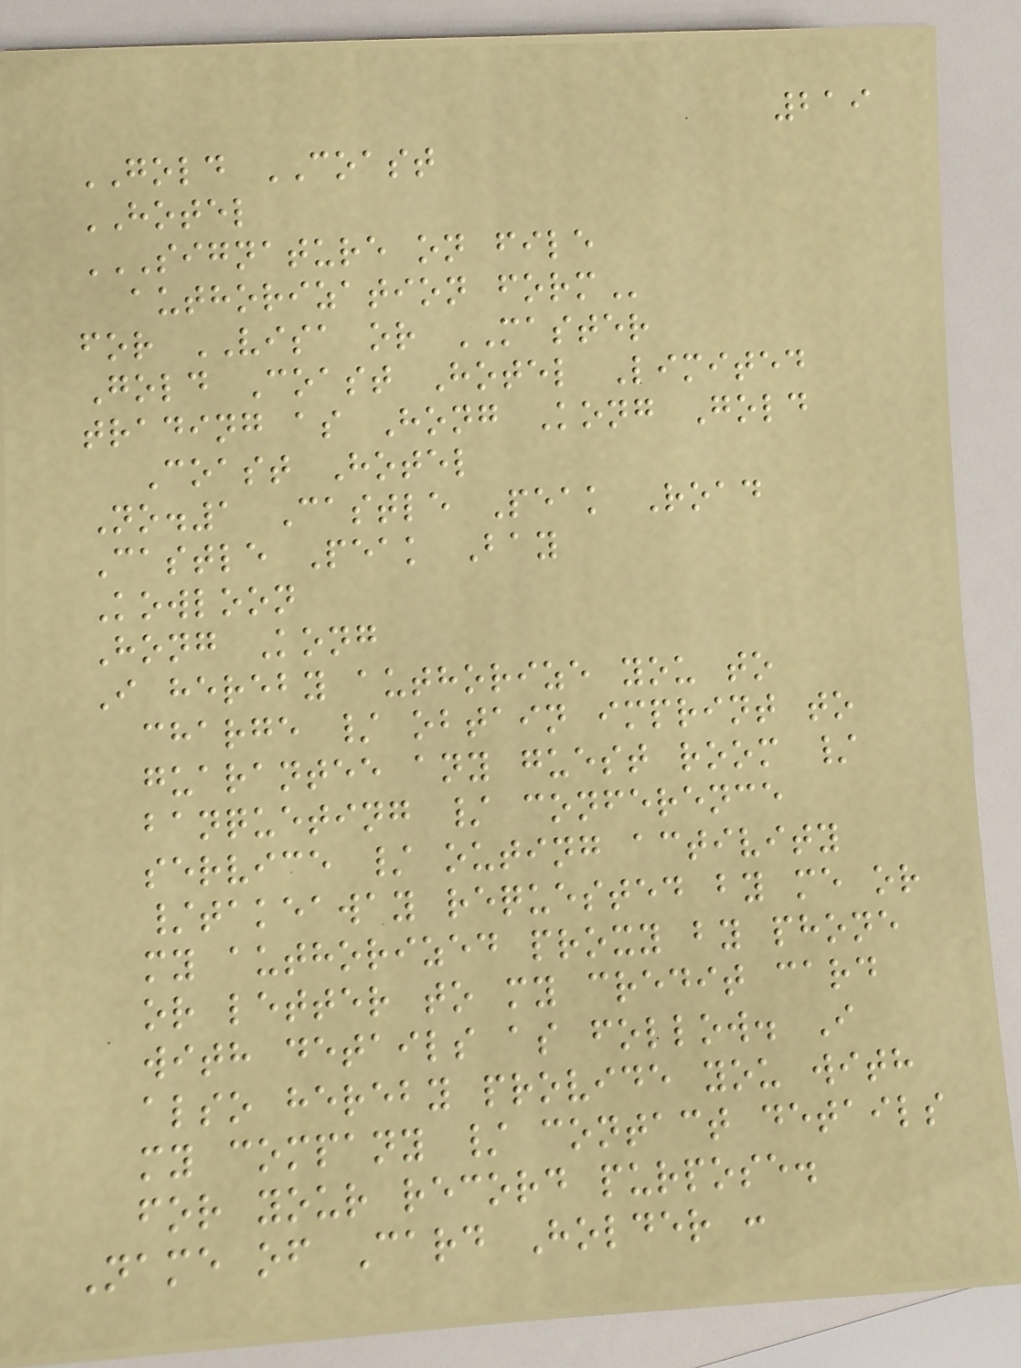219
GOLD COAST
HOTEL
SIGNATURE ON FILE
AUTHORIZATION FORM
for VISA or MASTER
Gold Coast Hotel Limited
trading as Hong Kong Gold
Coast Hotel
No.1 Castle Peak Road
Castle Peak Bay
Kowloon
Hong Kong
I hereby authorize you to
charge / obtain imprint to
guarantee any guest room /
banqueting / conference
service / outing activity
/takeaway requested by me or
my authorized proxy by phone
or letter to my credit card
with details as follow. I
also hereby provide you with
my company / contact details
for your record purpose.
Name of Card Holder :
